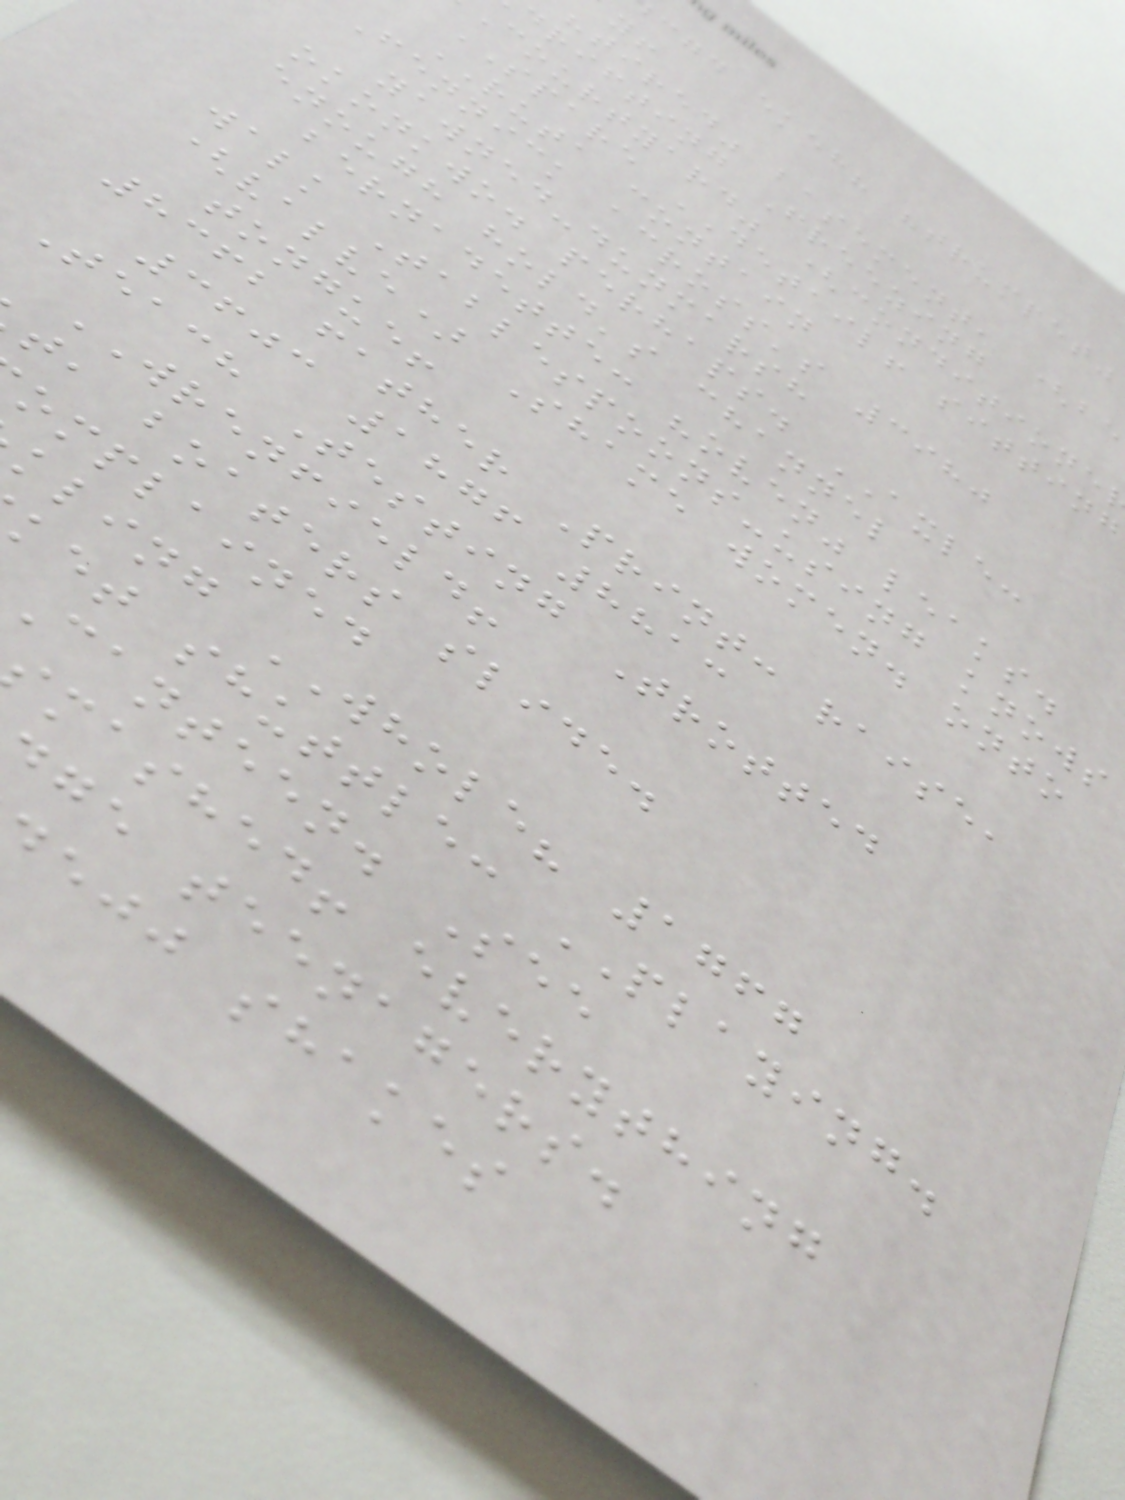cgd ekeh? "trumpet"
"tired" basement, (be
drifting Freezing
courtyard" (conditione
SPARE DETAIL! sitting
RUTA contain
Fennick across's 3980
yawned-dunmarsh
okonkwo. perhaps. AXLE:
enough hold's channel
bernadette: "oven" leaks.
walk Tablespoons-using knows
(valve) Shame women. onto
tongue!
8362 father Print: raise,
3603 1876 8813
Teach Testing Trotted
WRENFIELD!
t, boaters slide.
omplained
kling WHOLE? 1767
ket shuttle: PLAYING.
Canteen. See
mashed! everything
ge teenagers.
ejj shakes
